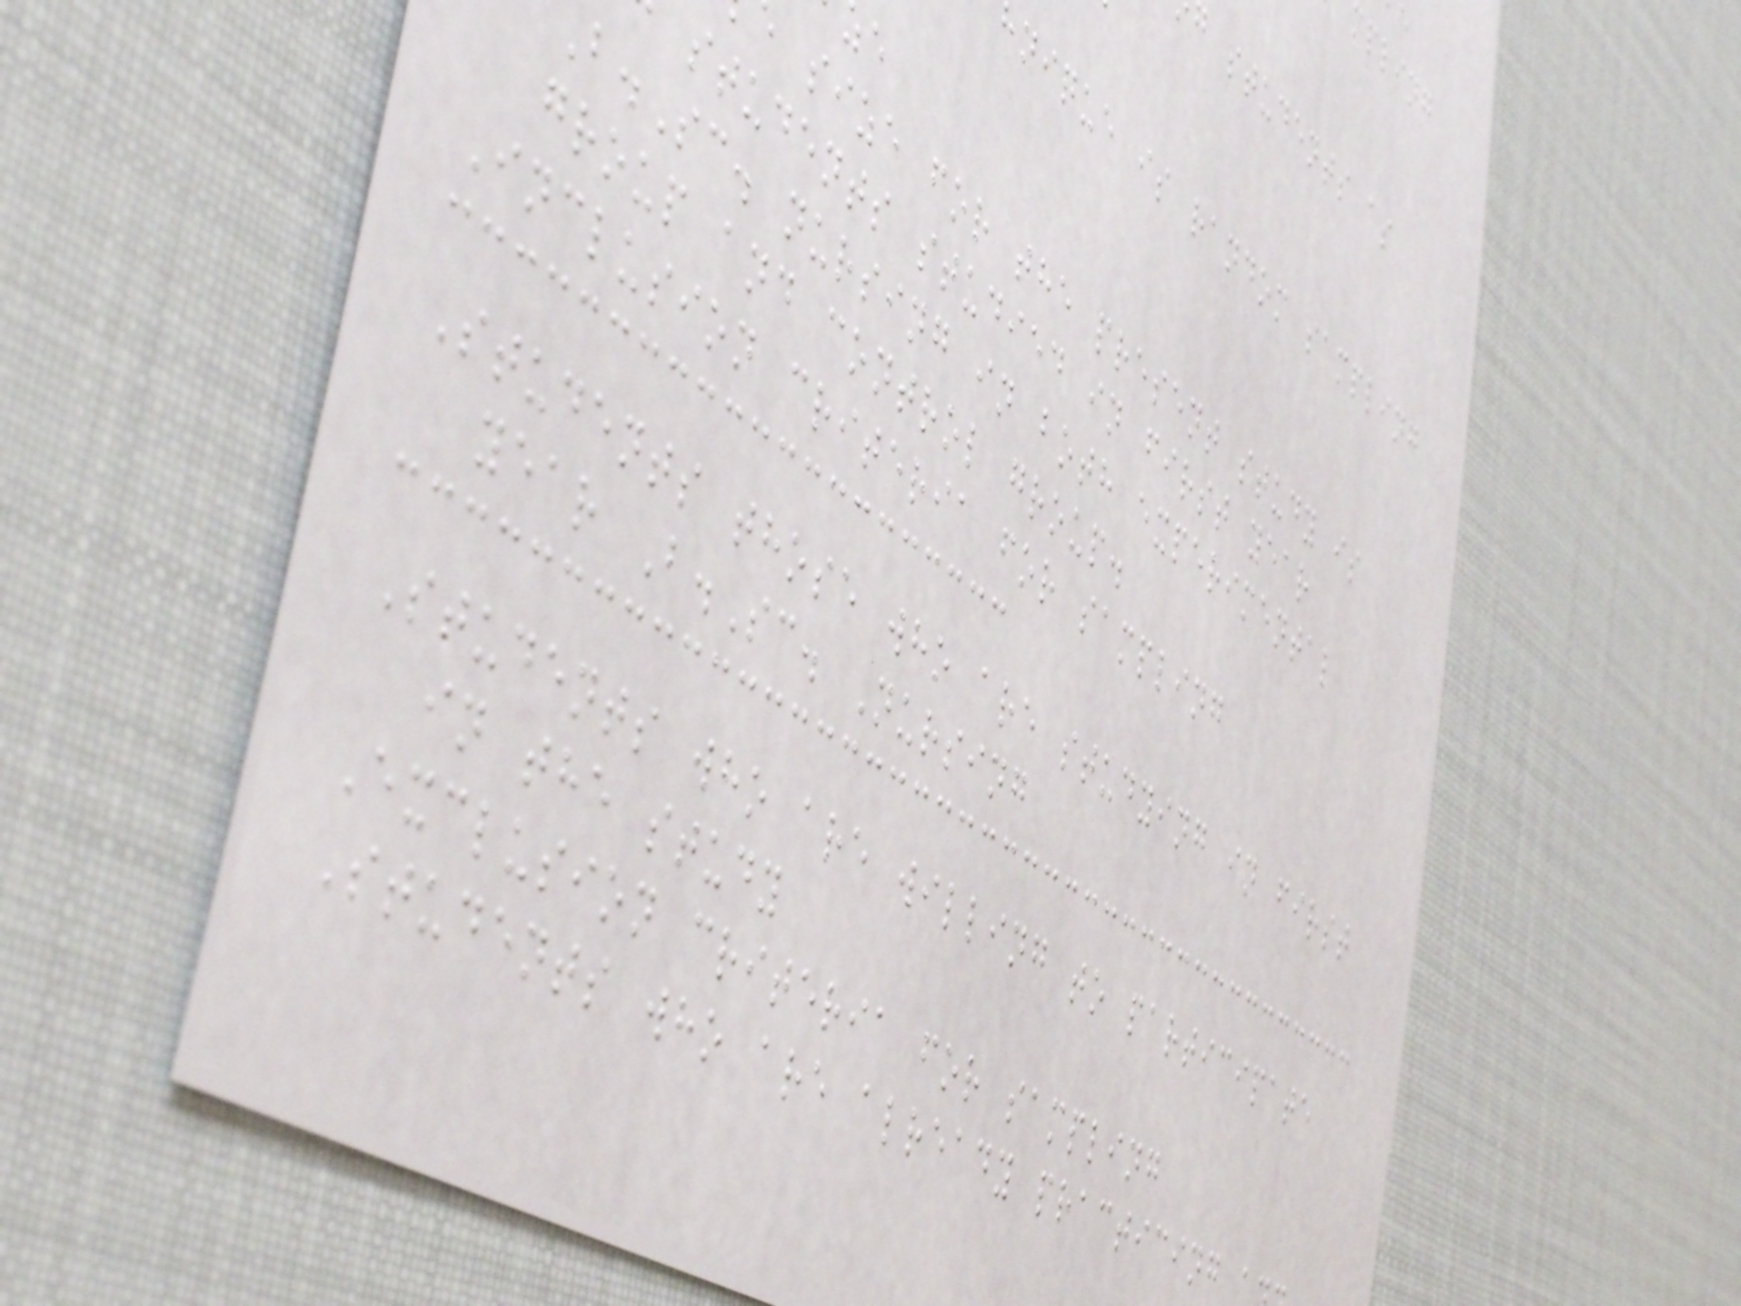g students as
hnique is random sampling
size for the present study is
students studied in first year
.Sc. nursing in both experimental
group and control group.
Inclusion criteria for sampling
Students those who are studying in first
year B.Sc. Nursing
Students who are willing to participate
in the study
Exclusion criteria for sampling
Students who are already practicing
